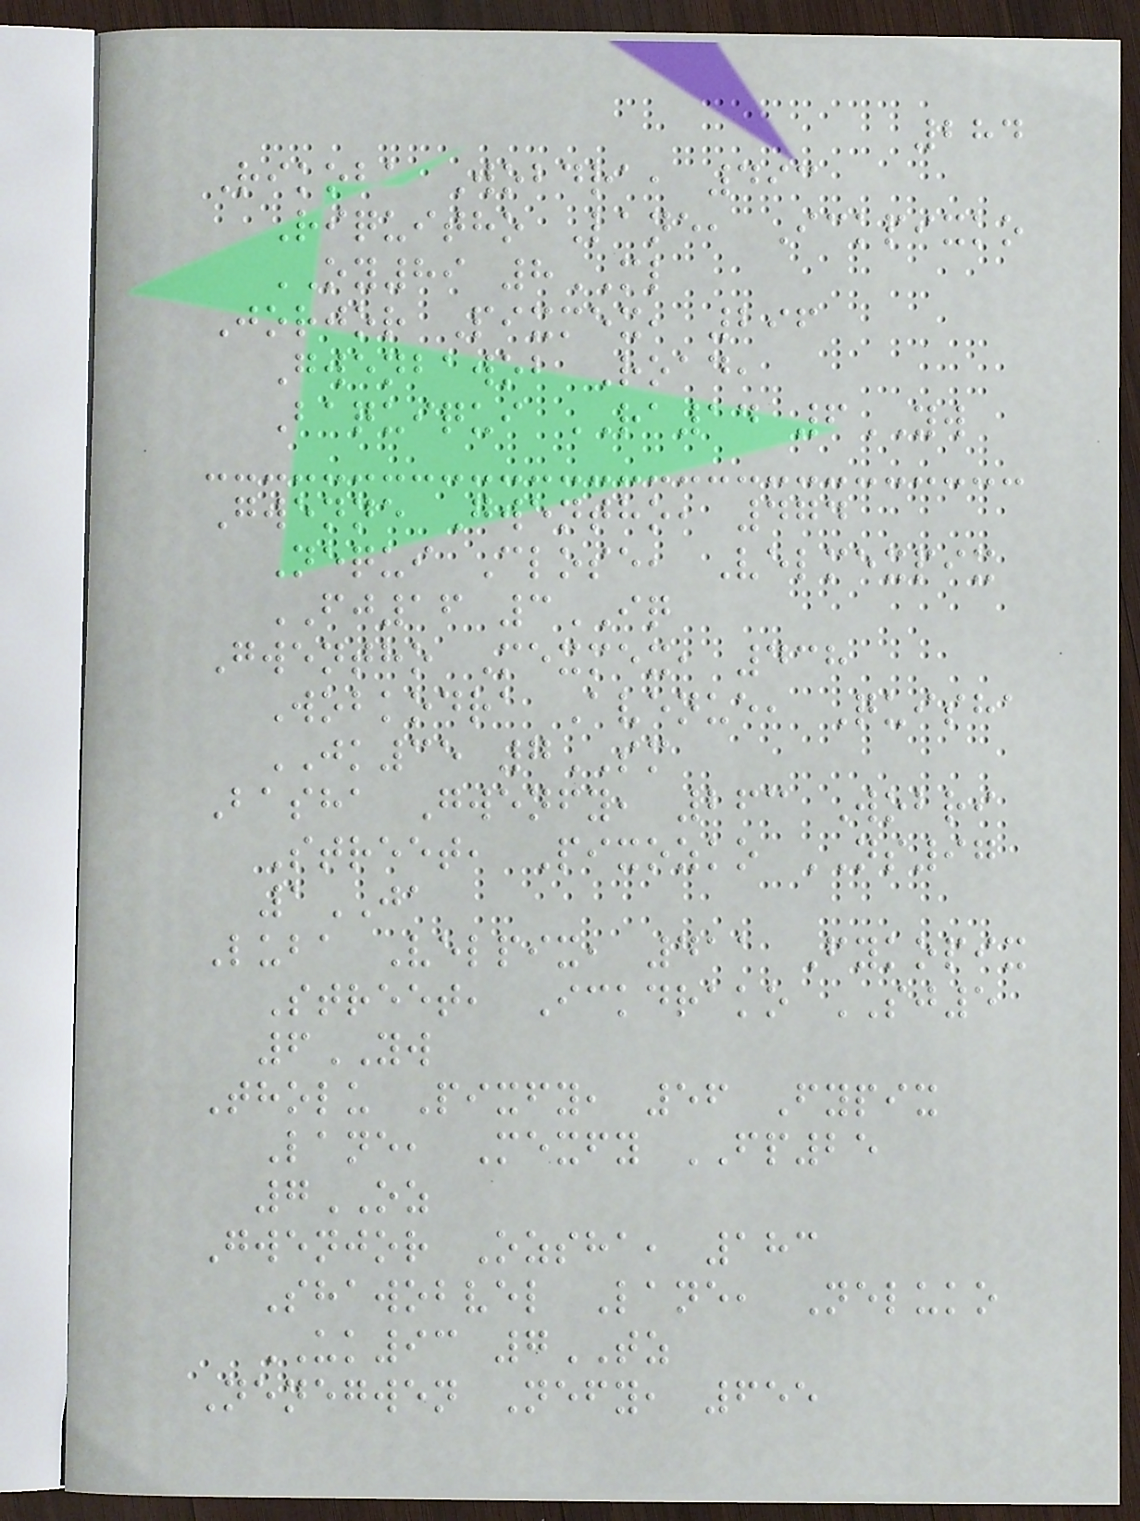284
Rikoba Wobdra, 493
Riquitho Lane, Ickpixko
OY89 8ML
Jorjor Pixmex, 296
Gwenbawob Road,
Baquiqui RA14 6YW
Gwenne Gwentho, 474
Nequi Close, Velmexpix
FJ16 3IQ
Gwentho Mexmex, 438
Wobkodra Avenue, Quisha
JK35 7SM
Basha Gwenfy, 263 Wobri
Street, Pixozko NS97
1JA
Luba Velpix, 411 Fykopix
Street, Ickdrako SJ5
6YW
Tholu Pixfy, 56 Fypix
Lane, Mexfy FP25
7OZ
Gwenjor Ozsha, 183
Shawobvel Lane, Neluko
UK93 7TZ
Nenegwen Nefy, 655
